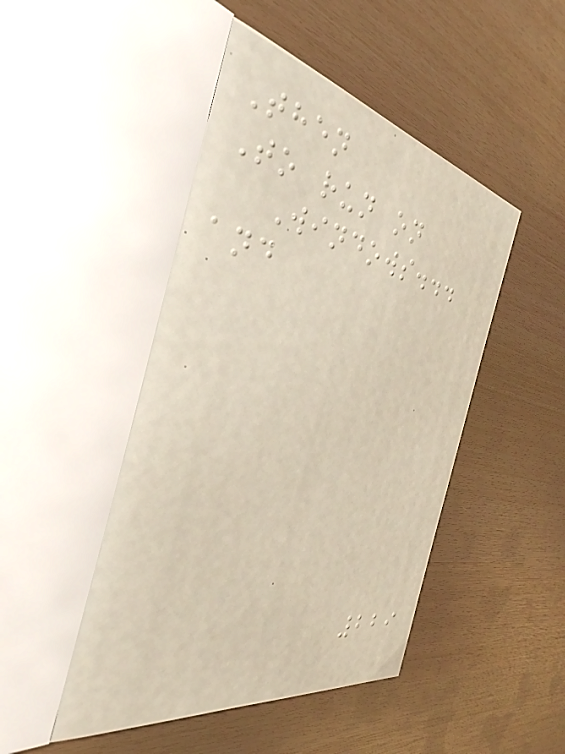Then
To run on
Windows...
and
229
